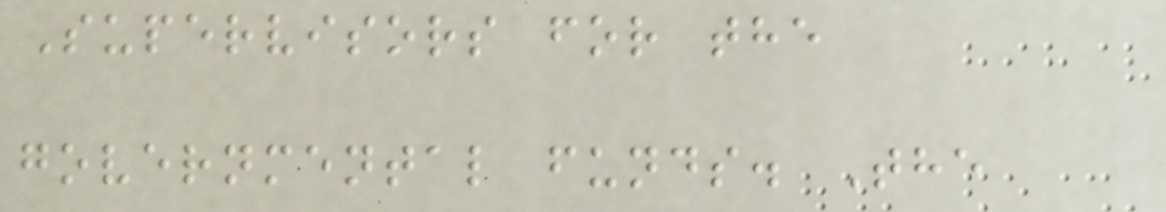Supervisors for the
governmental funds. The
